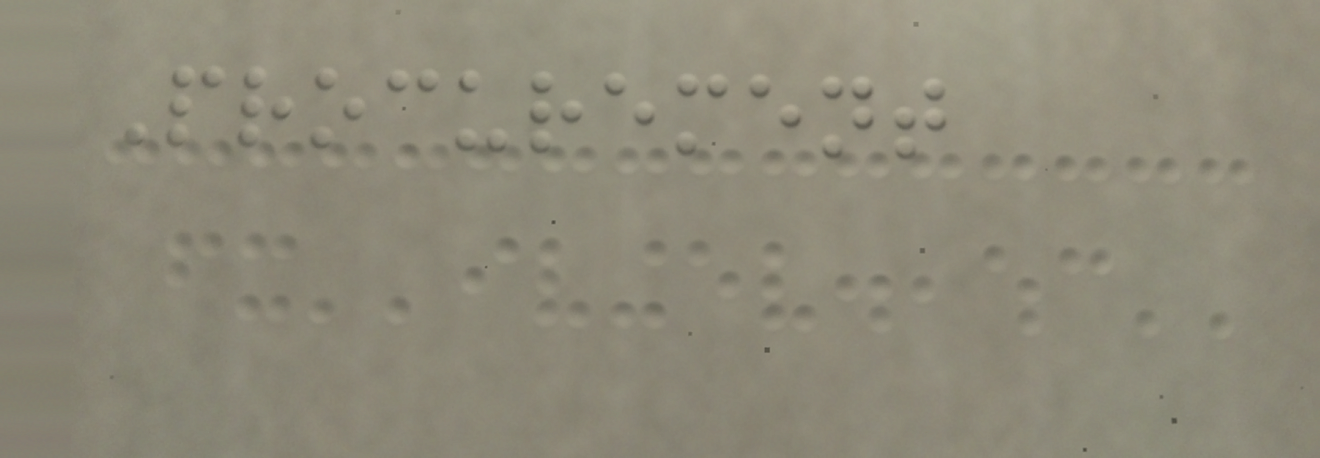Procurement
